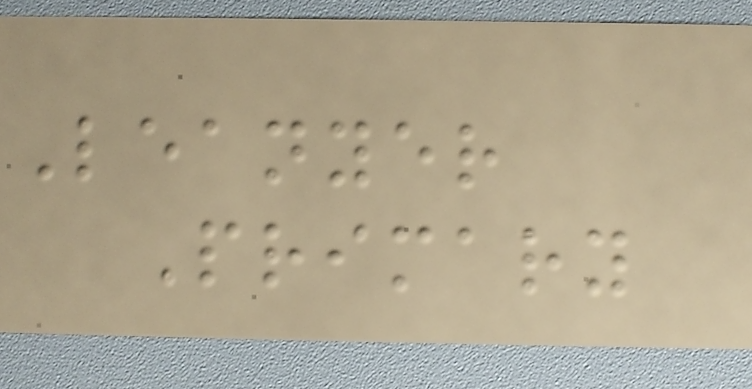Leanyer
Primary
